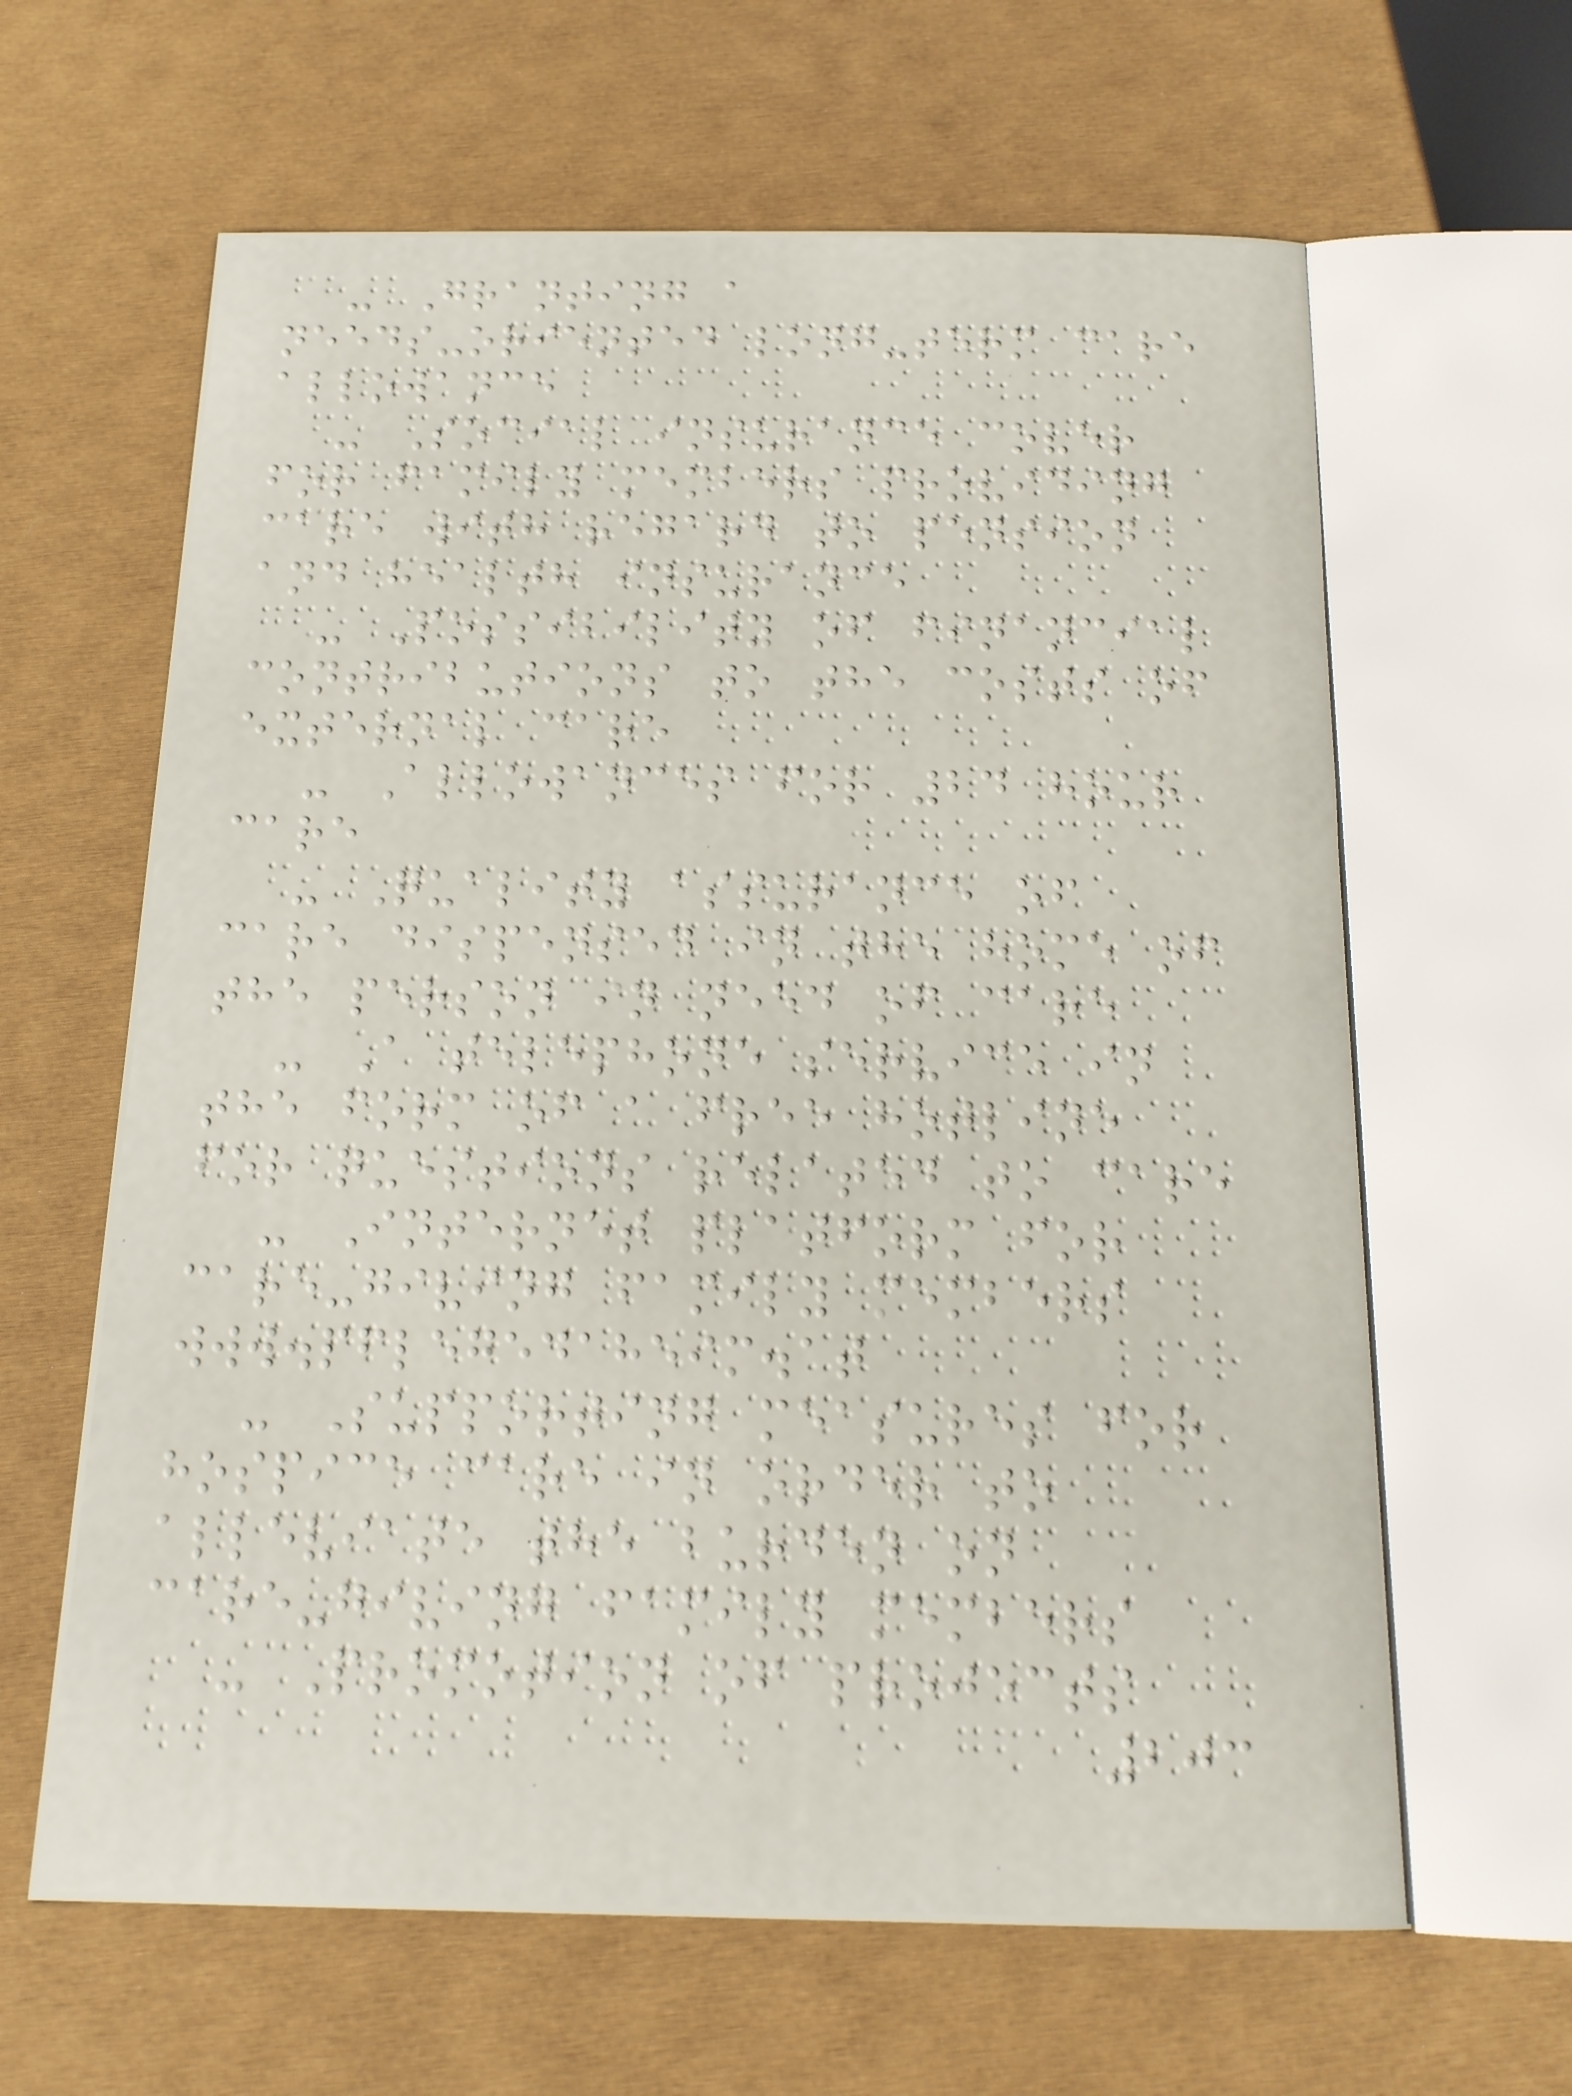- Granting a
needs-oriented long-term care
allowance
- Social insurance cover
for family members providing
care with regard to pension
and health insurance
- Possibility of financial
contributions to the costs of
external care
- Allowances for 24 hour
care
- Quality assurance of
care dispensed in the home of
the person in need of care
- A telephone service in
the form of a free hotline
for questions related to care
- Internet platform for
care-giving family members
www.pflegedaheim.at
- Supporting measures for
hospice care in order to
alleviate the burden on
care-giving family members
- Promotion of projects
203
